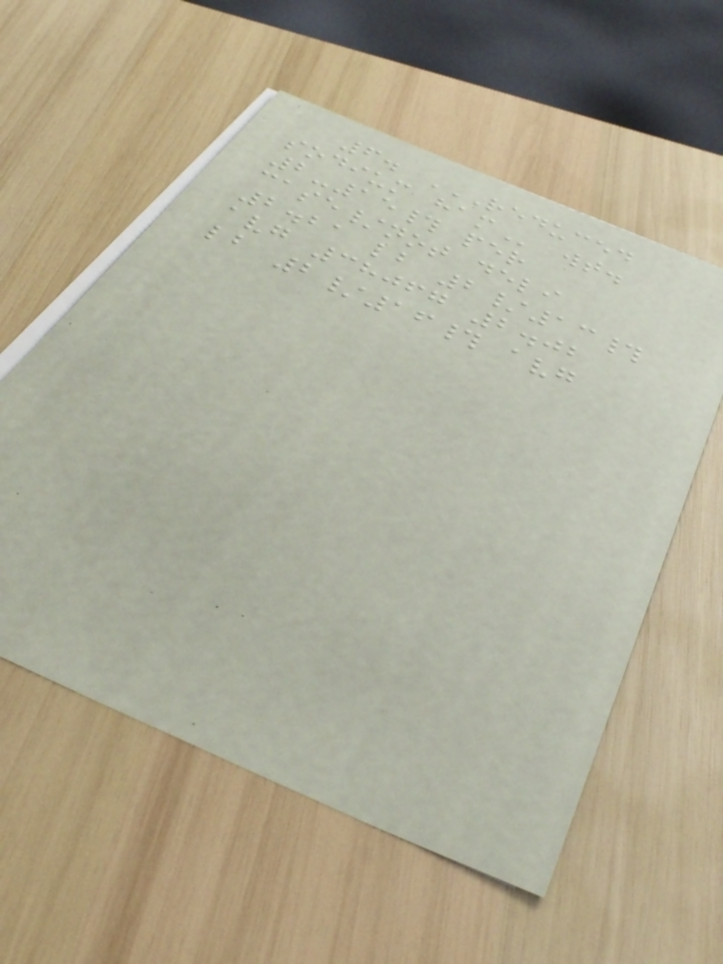6. REDUCED
SODIUM HAM wt.
2-15# per
case/not deli
2.21 lb 2/13#
avg 38067 2.02
lb 2/16# avg
